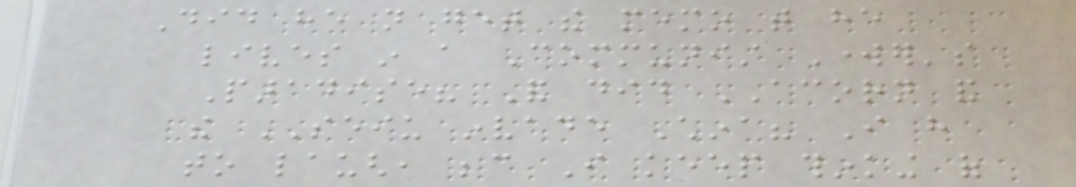Did he not get the memo that he
lives in a Communist Worker's
Paradise? And did ACORN and
the SEIU invade China? I have
to laugh, because I keep thinking of
